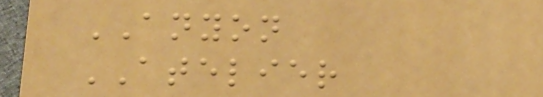ANYON
ATELIER
